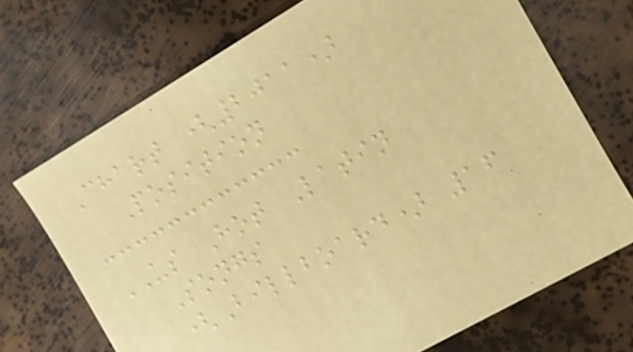Chart (2011)
Position
US Hot Latin
Songs
(Billboard) 16
